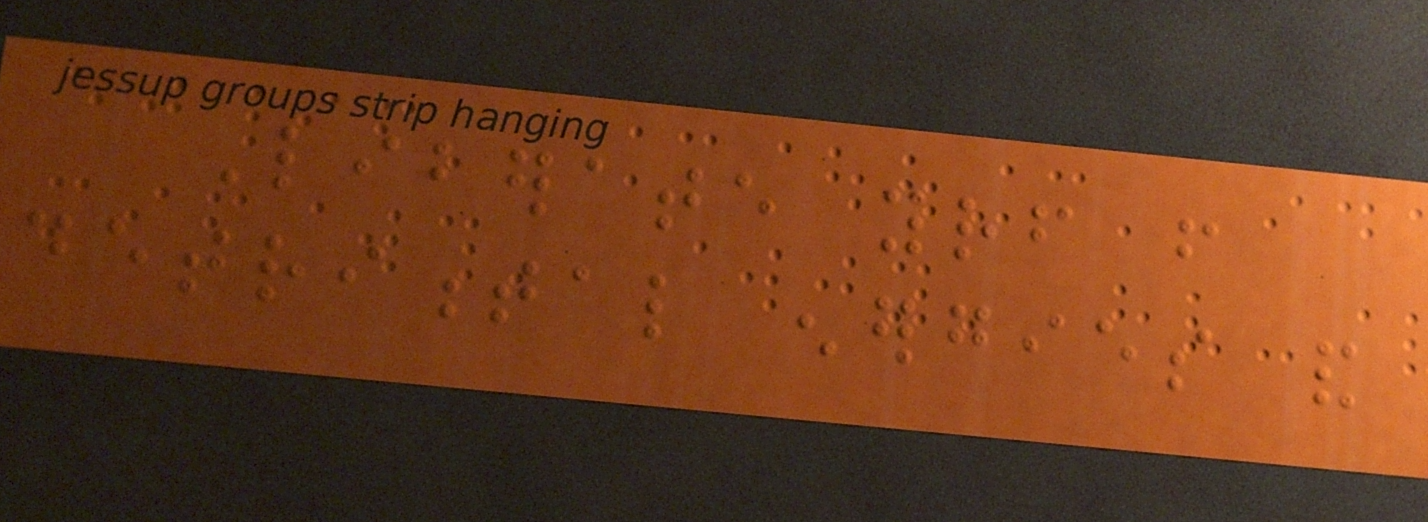Liberate yourself from
detrimental energies and
